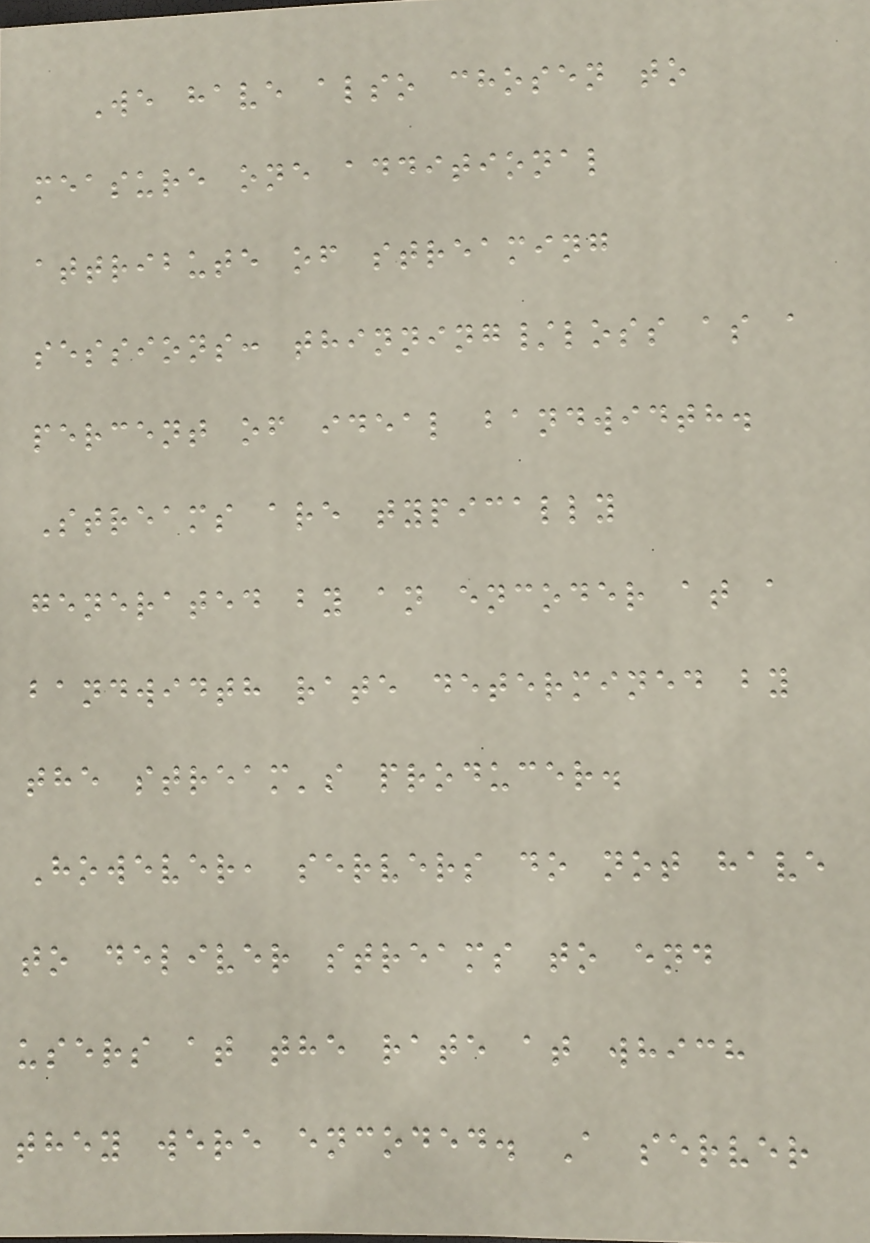We have also chosen to
measure one additional
attribute of streaming
sessions: thinning/loss as a
percent of ideal bandwidth.
Streams are typically
generated by an encoder at a
bandwidth rate determined by
the stream's producer.
However, servers do not have
to deliver streams to end
users at the rate at which
they were encoded. A server
